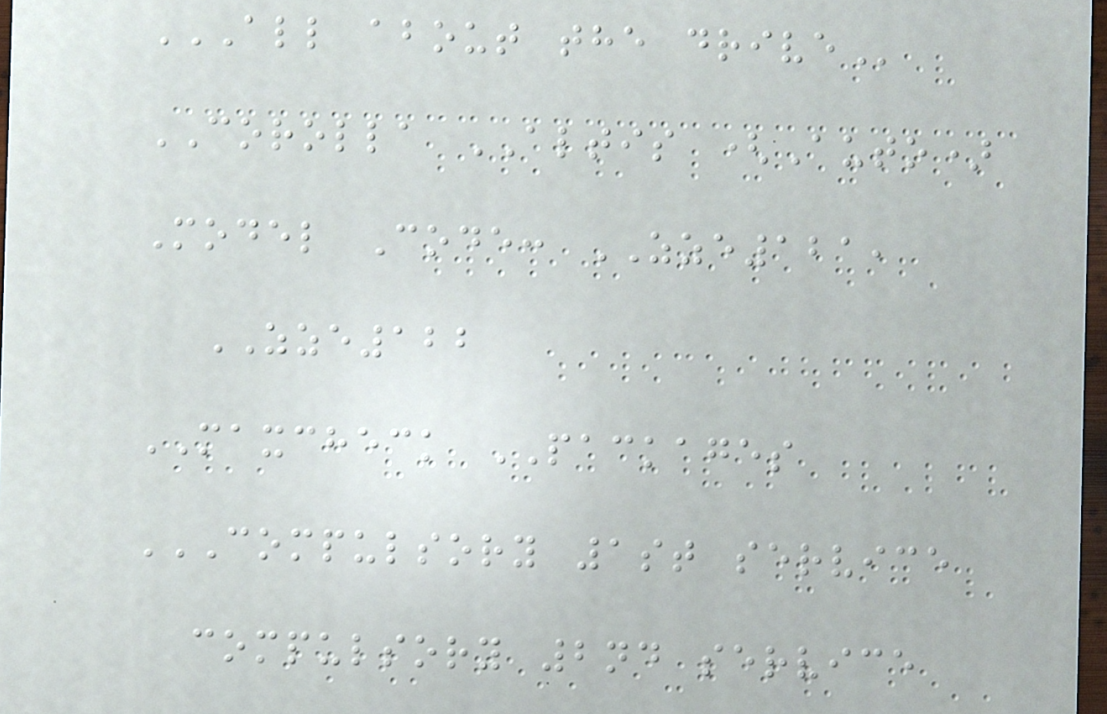ALL ABOUT THE DRIVE
COROLLA ALTIS (Auto)
Model Code: ZZE121,
ZZE122
MAXCHECK PACKAGES
COMPULSORY 1ST SERVICE
COMPULSORY 2ND SERVICE
